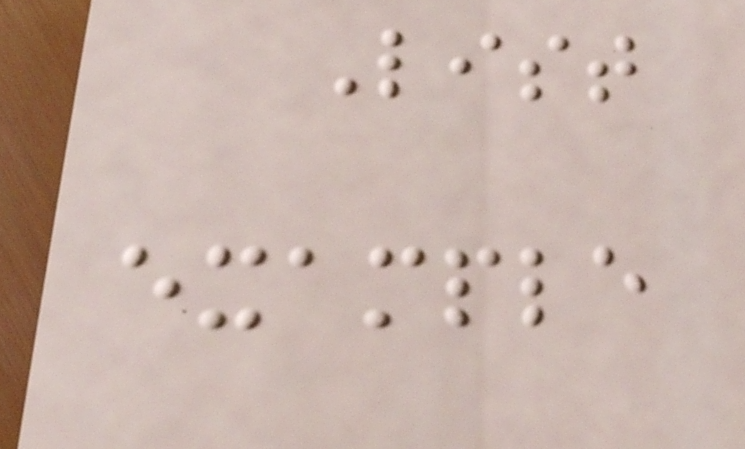List
example
